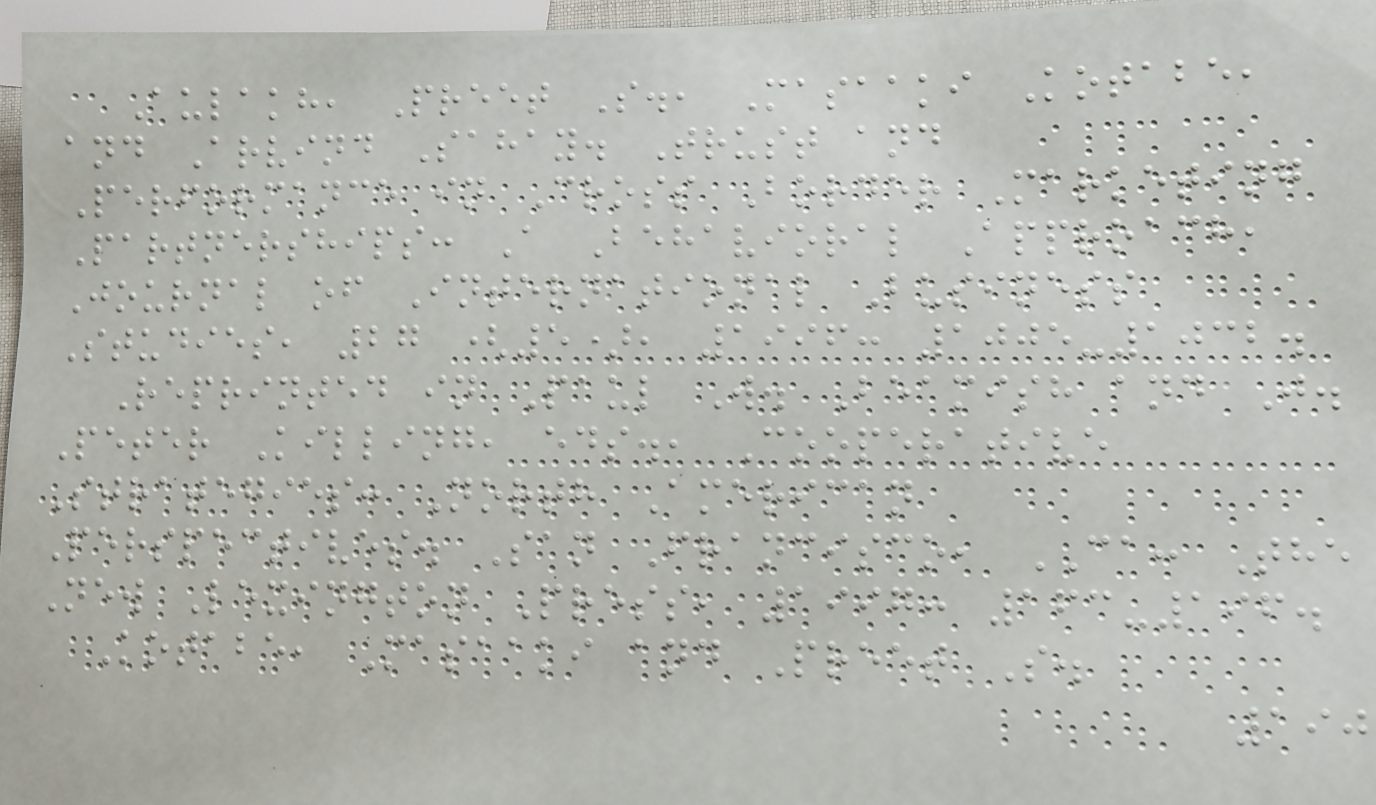Aulakh, Preet S., Masaaki Kotabe,
and Arvind Sahay. Trust and
Performance in Cross Border Marketing
Partnerships: A Behavioral Approach,
Journal of International Business
Studies, 27 (5), 1996: 1005-1032.
Reprinted in Paul W. Beamish and J.
Peter Killing, eds., Cooperative
Strategies: North American
Perspectives. San Francisco, CA: The
New Lexington Press, 1997: 163-196.
Kotabe, Masaaki and Preet S.
190
